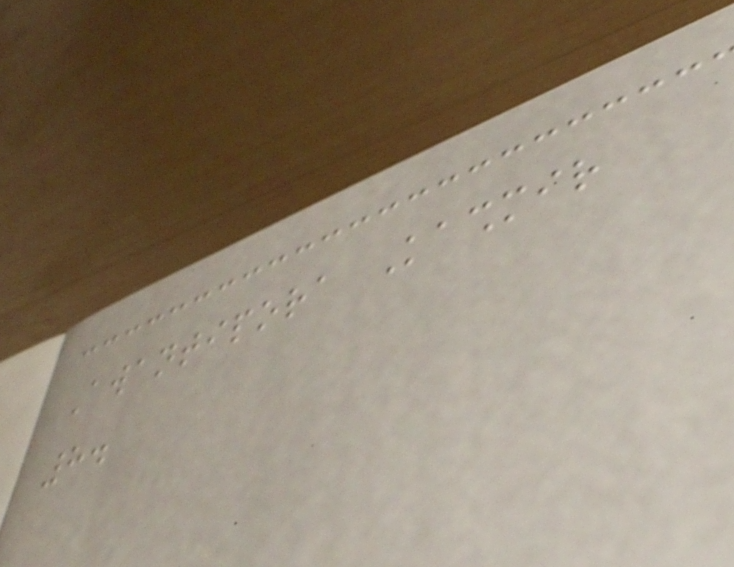Awantipora Kashmir
8.
